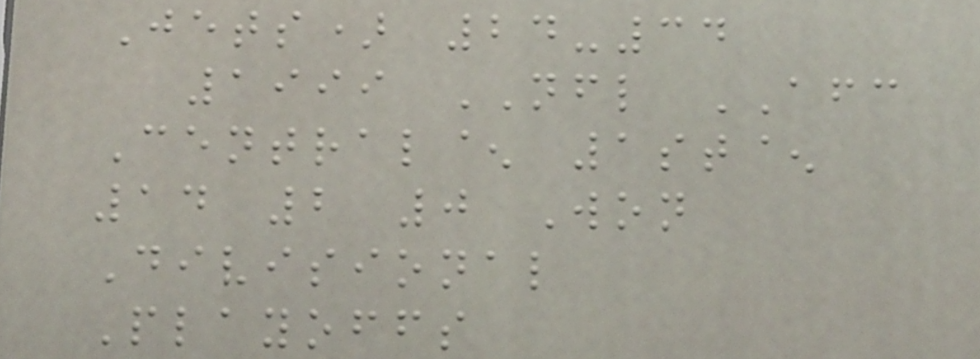Jets) 24-34
1999 NFL AFC
Central^ 1st^
14 2 0 Won
Divisional
Playoffs
